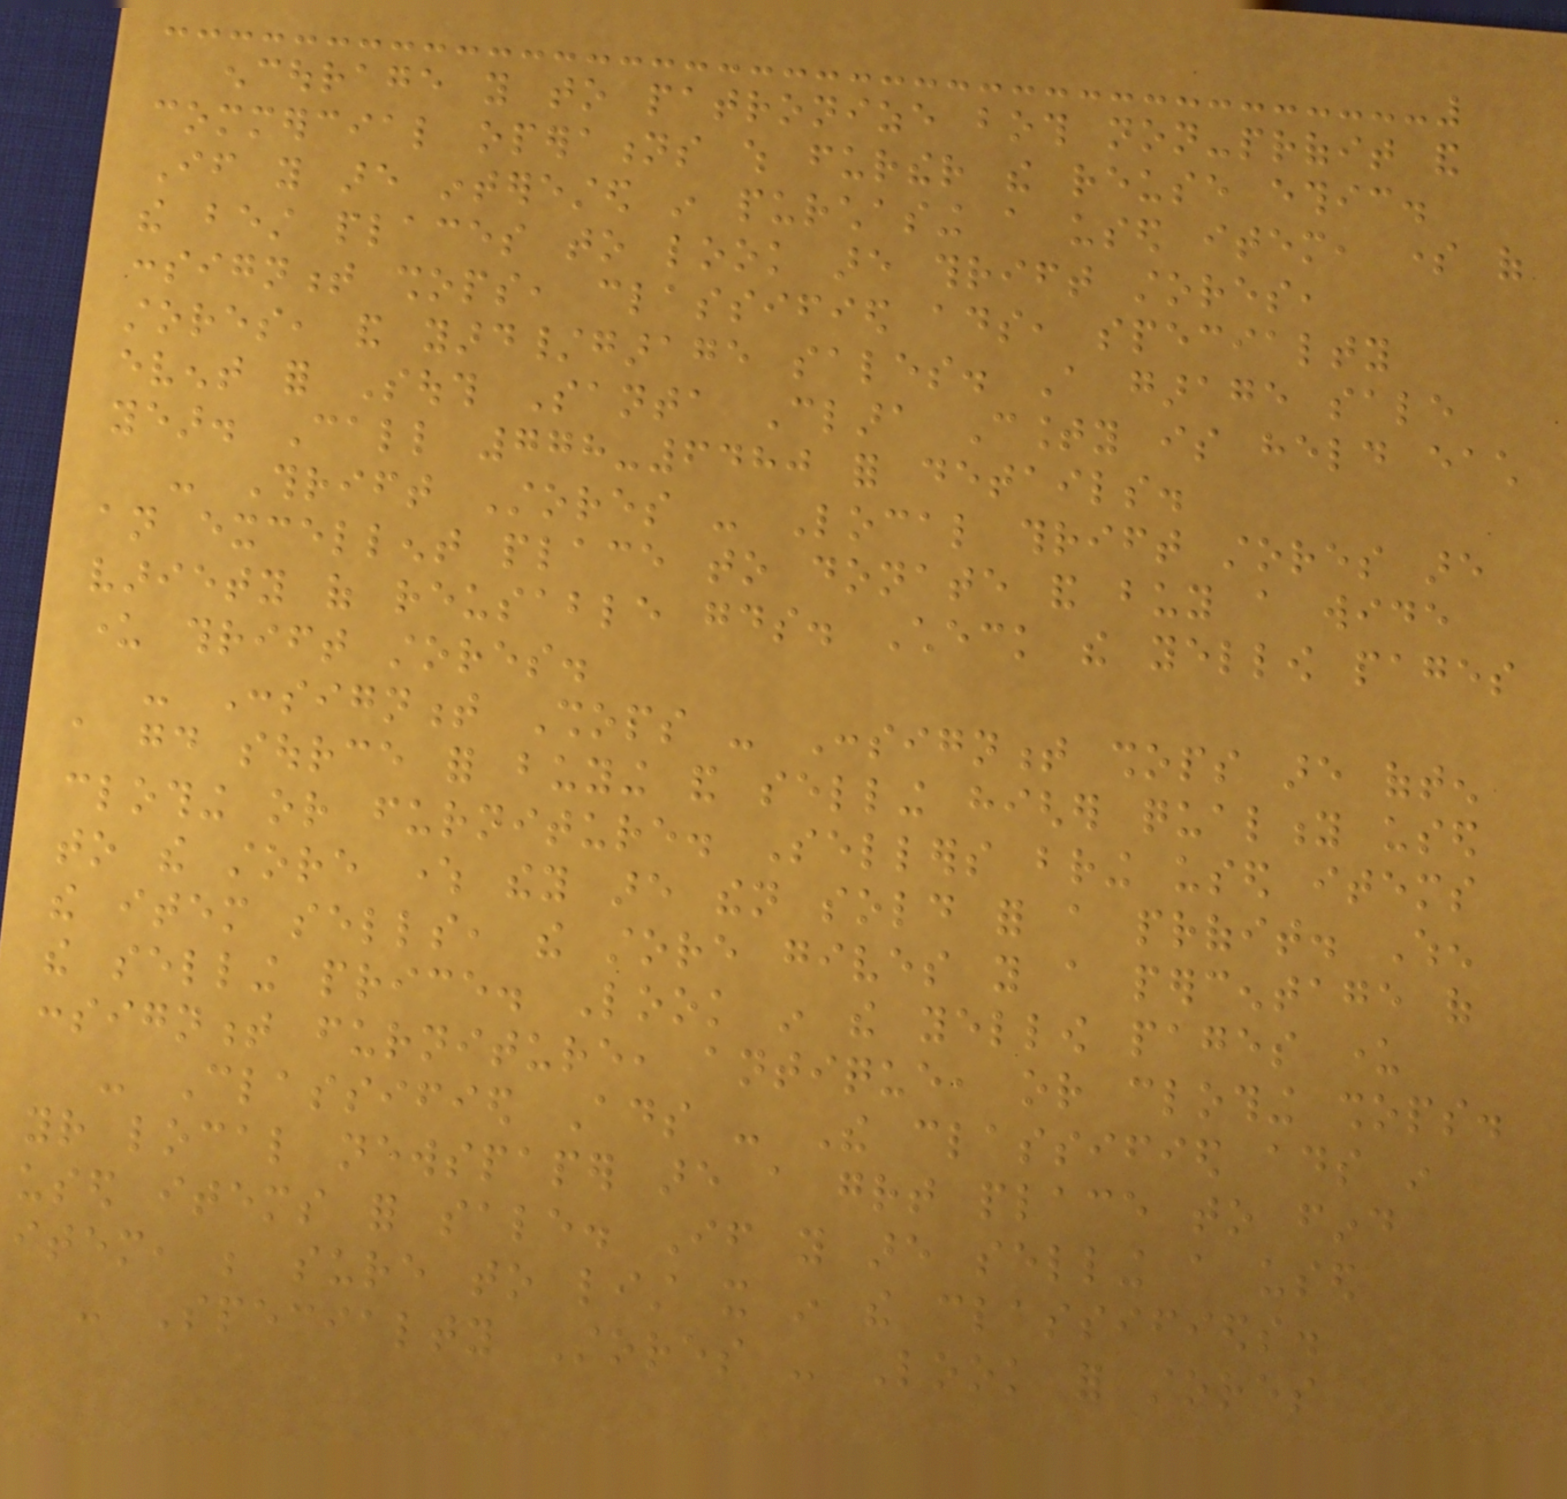encourage you to patronize both non-profit and
commercial operations which further the reuse ethic.
If you are interested in purchasing a used item, some of
the best places to look are thrift stores,
consignment shops, classified ads, specialty
stores, and yard/garage sales. A garage sale
event for South Santa Clara County is held each
year. Call 778-6480 for details.
- Thrift Stores - Local thrift stores are
an excellent place to donate and buy a wide
variety of reusable goods. Check the yellow pages
under thrift stores.
- Consignment Shops - Consignment shops are often
a good source for buying and selling higher quality used
clothing or furniture. Sellers bring used items
to the store where they are then sold for a profit. When
the item sells, the store gives you a percentage of
the selling price. Look in the yellow pages under
consignment furniture, antique, or clothing shops.
- Classified Ads - The classified ads in
your local newspaper are a great place to find
used items for sale. If you are selling a used
item, be sure to list it in the classifieds.
- Specialty Stores - Look for stores
